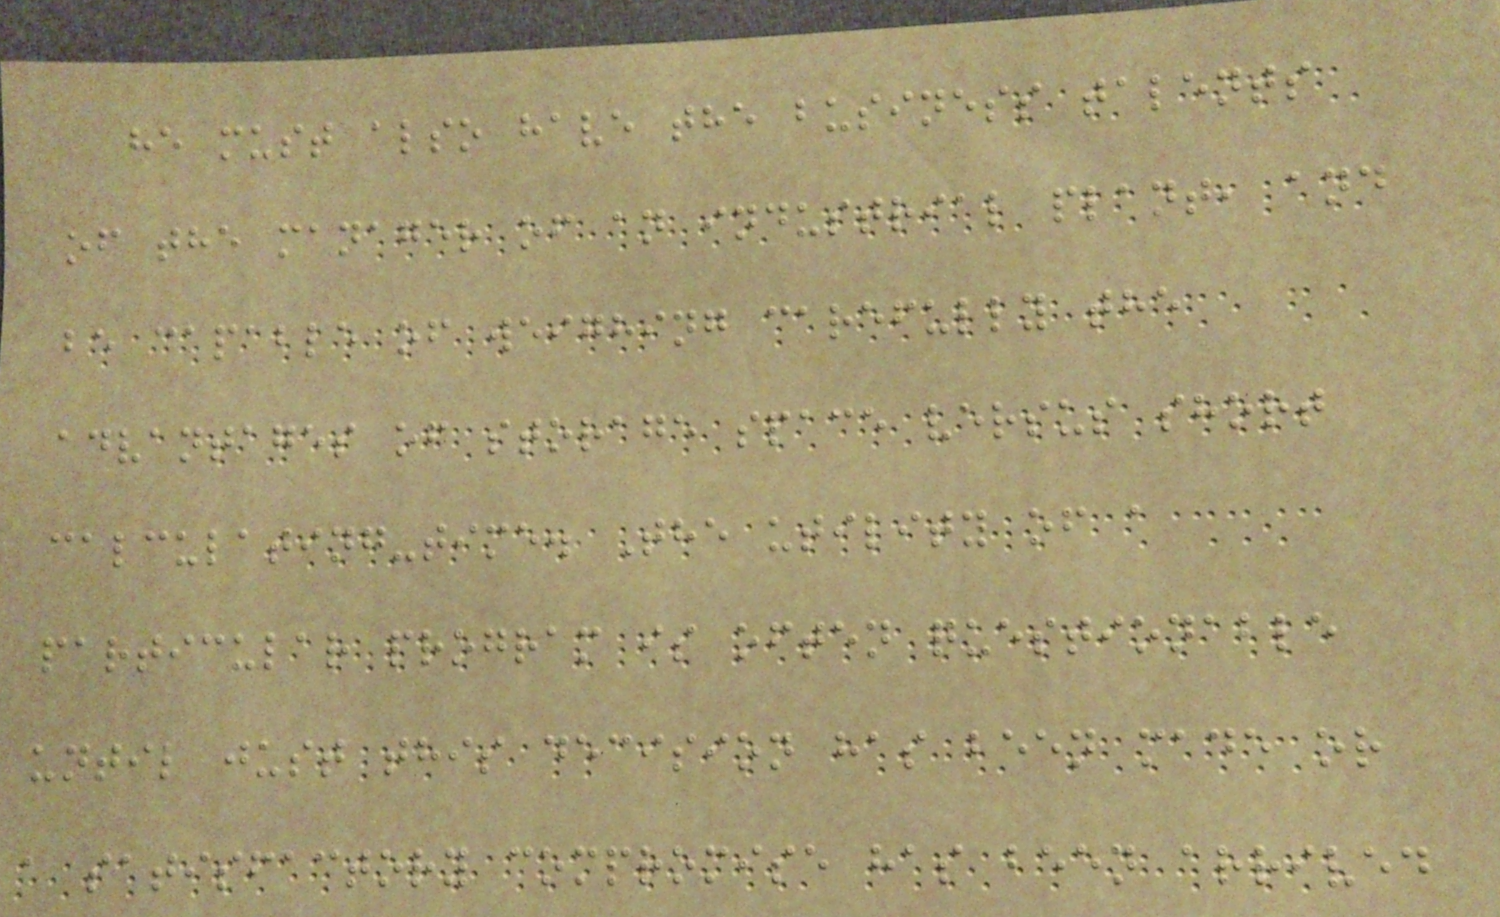he must also have the business talents
of the manager of an industrial plant, and
be capable of weighing carefully the
advantages of storage space versus short
calculating-time. The utility of a
particular program is often questionable
until just this decision has been made or
a satisfactory compromise has been arrived
